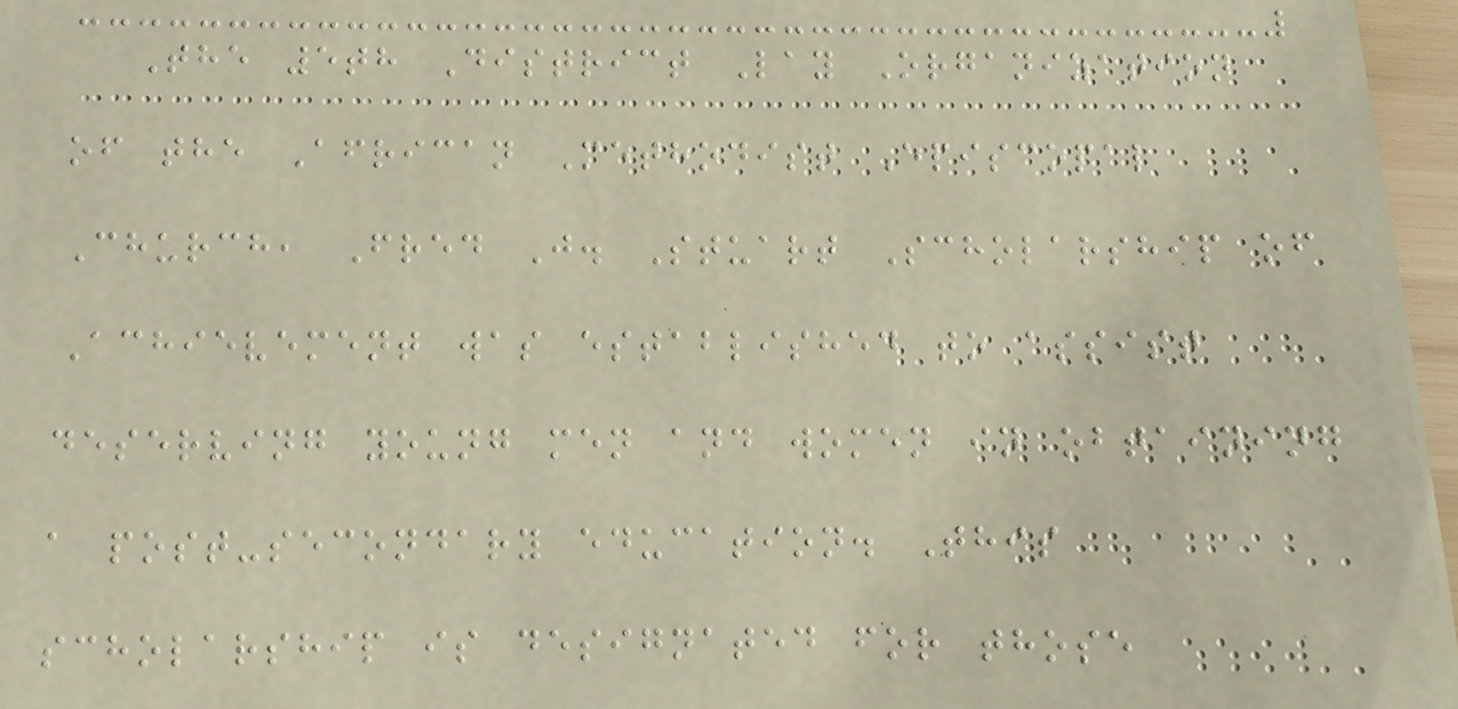The 5th District Lay Organization
of the African Methodist Episcopal
Church, Fred J. Stuart Scholarship of
Achievement was established to assist
deserving young men and women in obtaining
a post-secondary education. This
scholarship is designated for those
